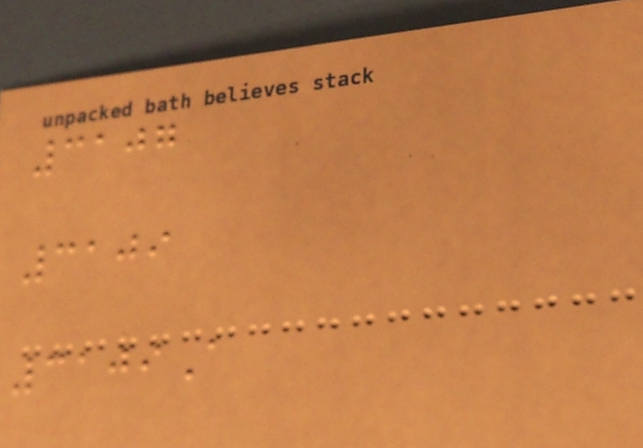3107
3109
3109A
